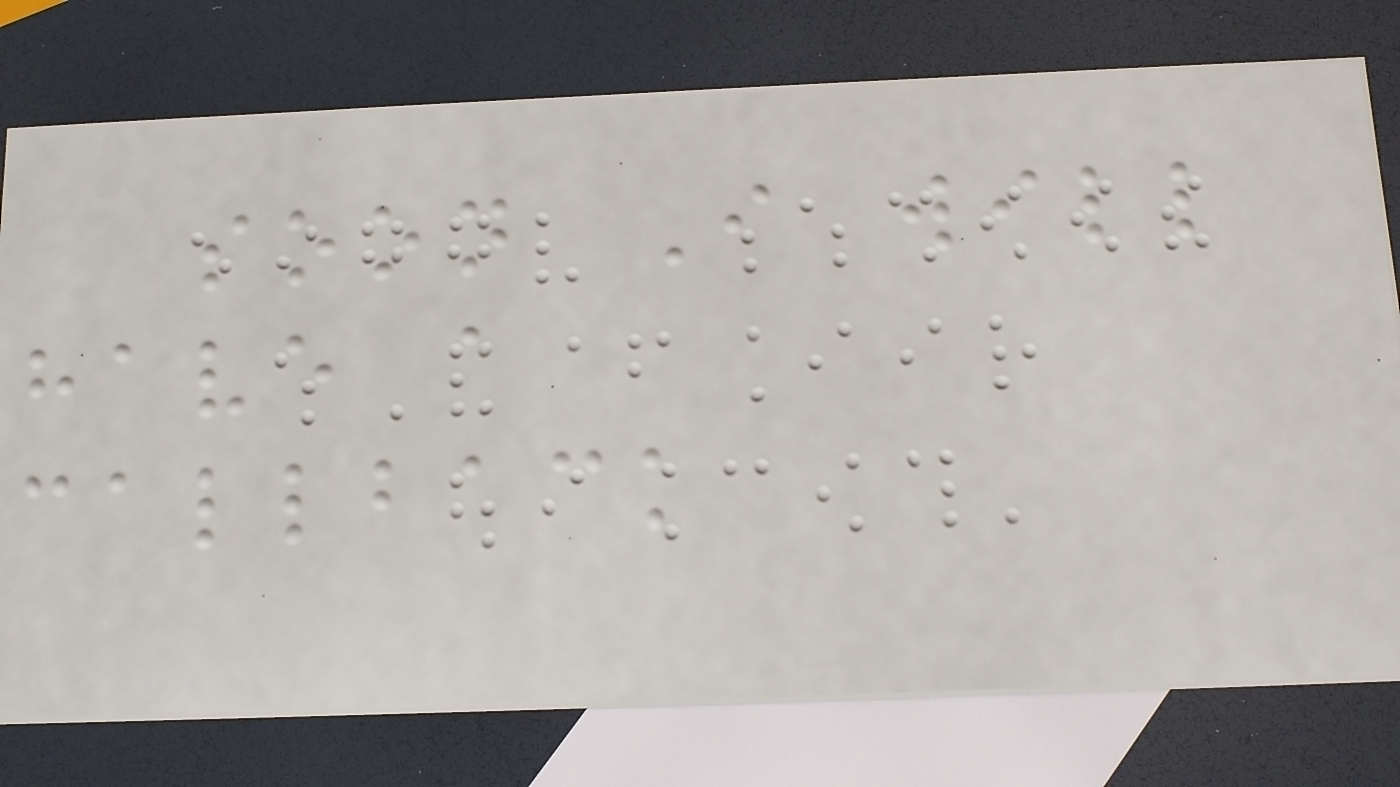soon I will
have a
callback
